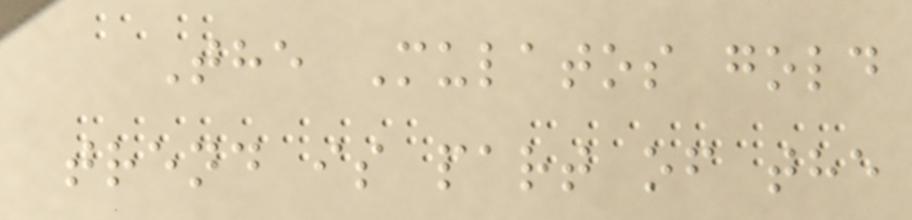The Mulatos gold
trend is part of the
